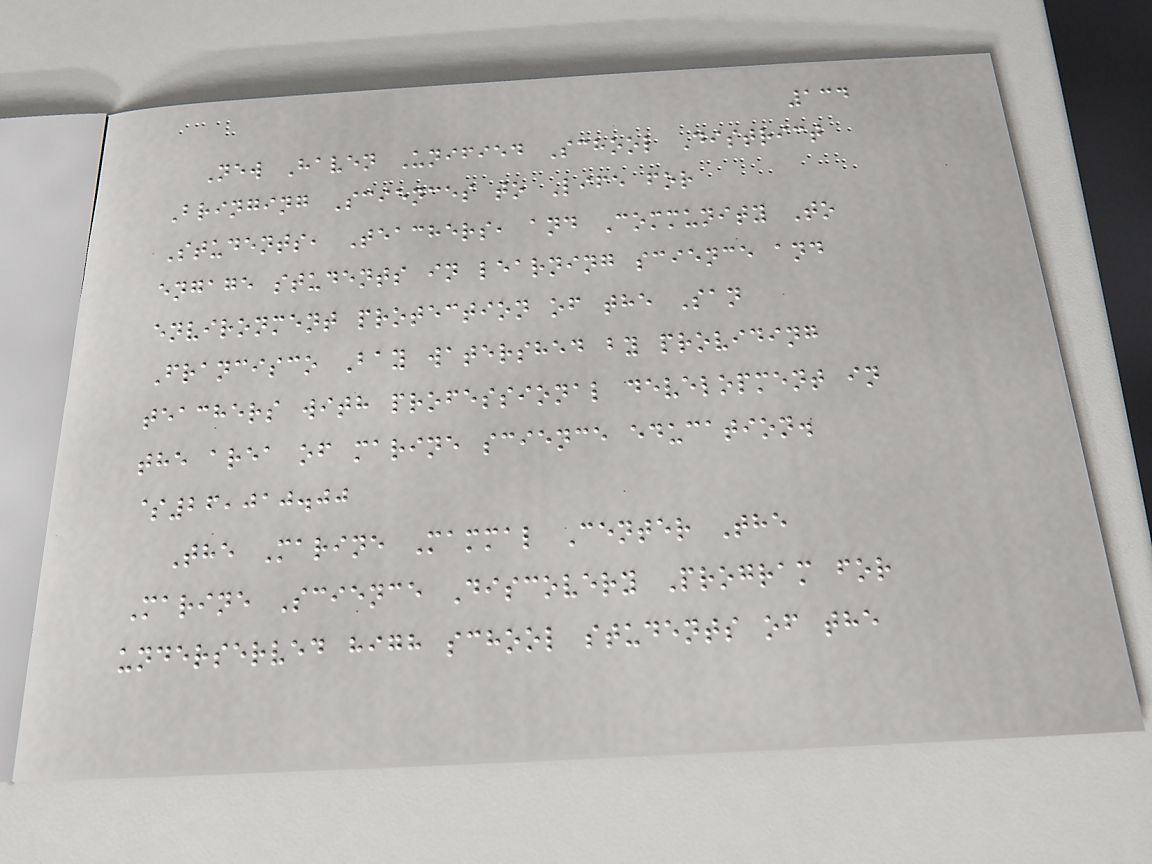134
New Haven Unified School District
Bringing Sciences to Life for
Students, Teachers, and Community To
engage students in learning science and
environment protection of the San
Francisco Bay watershed by providing
teachers with professional development in
the area of marine science education.
$26,010.00
The Marine Mammal Center The
Marine Science Discovery Program for
underserved high school students of the
